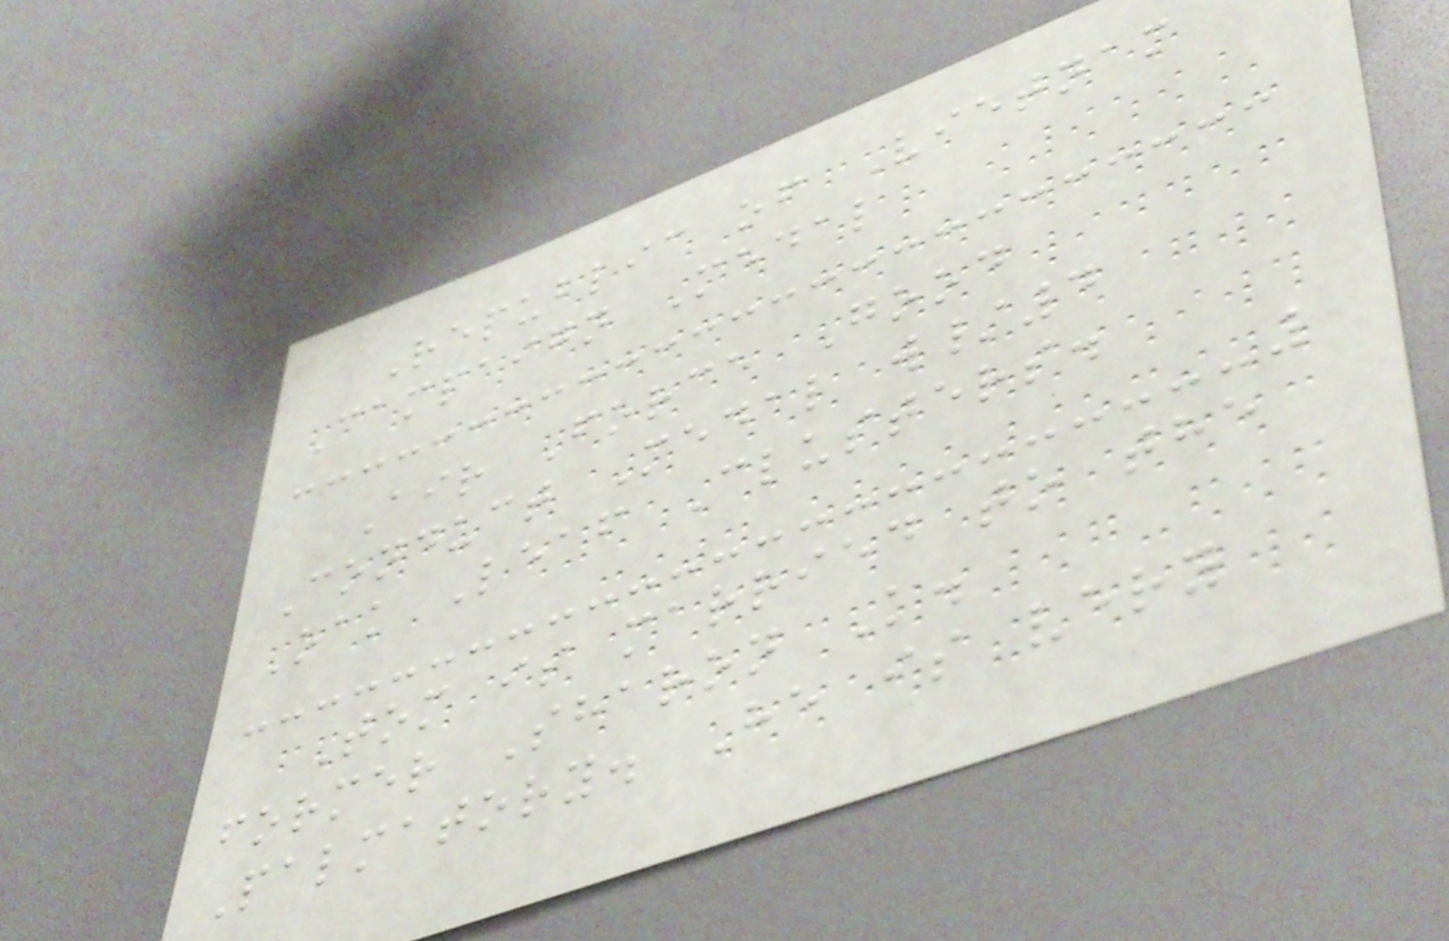Republic of Vietnam
Campaign Medal
Air Force Good
Conduct Medal w/4
Oak Leaf Clusters.
Tom is married to the
former Sharon K.
Palmatory. He is very
